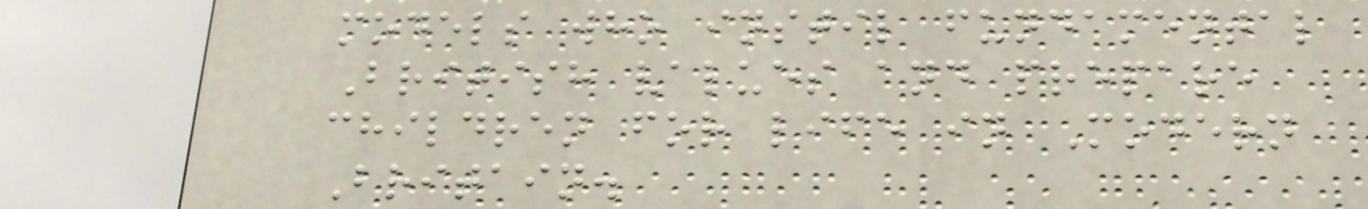models who instil fundamental
British values and prepare
children for life in Modern
Britain.
